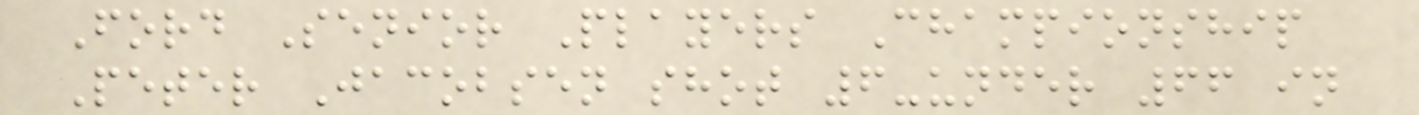Ford Senior Players Championship
Peter Jacobsen shot 6-under 66 in
